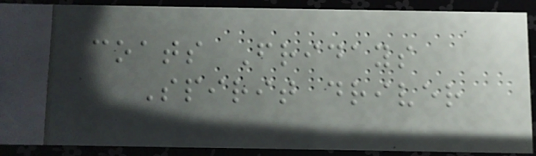coats Fridays
Spirit driver
